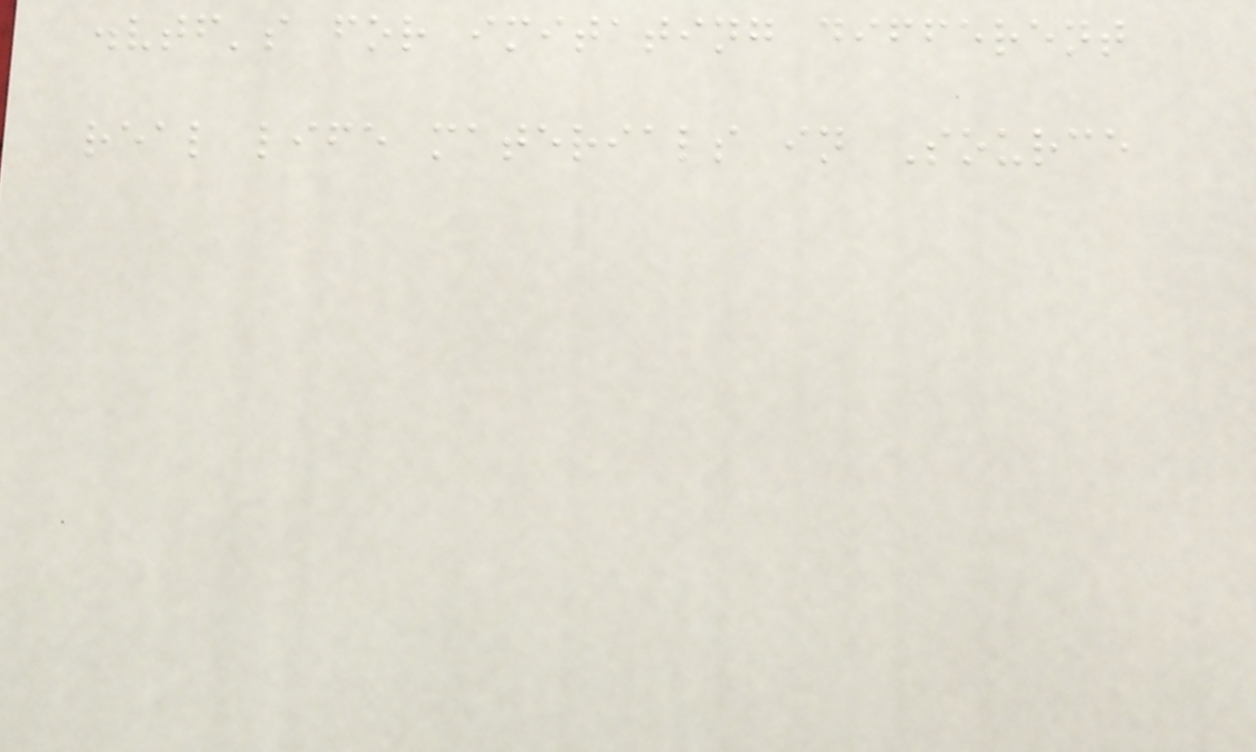.vtf's for imitating different
real life materials in Source
